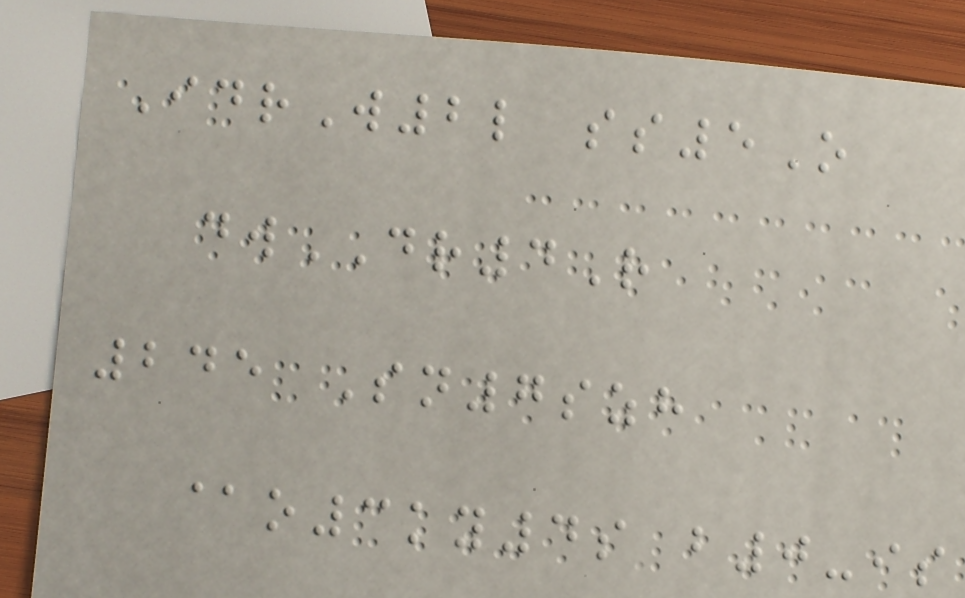IdrW2l ss5O
dwDR4R
245 Sn7szh
@o3ky4s b0-is
